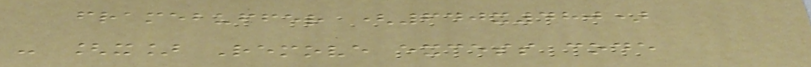framebuffer (640x480)
- [x] Remove excess code
